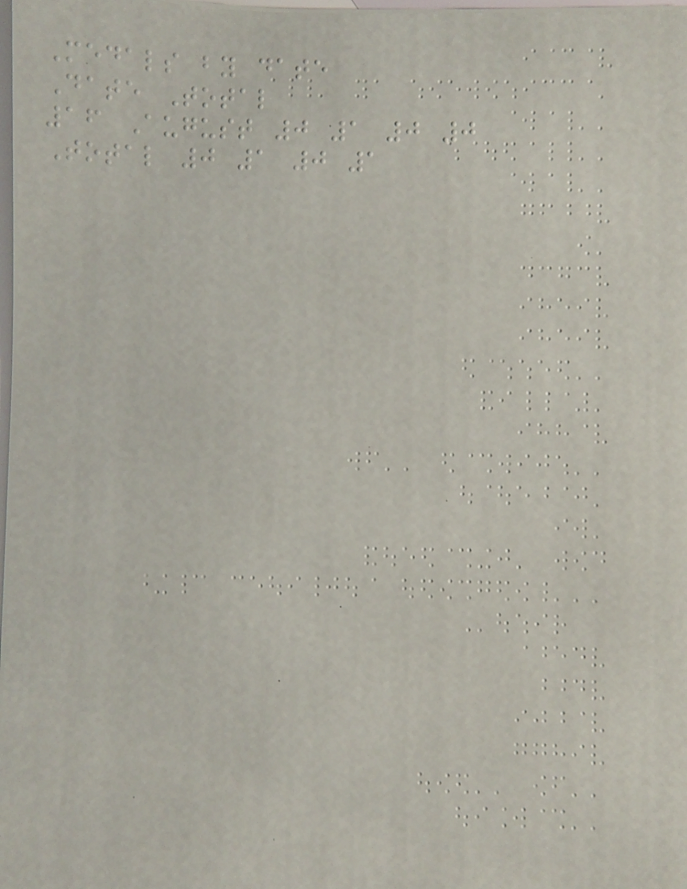Medals by date
Date Total
16 August 0 1 0 0
Total 0 1 0 1
